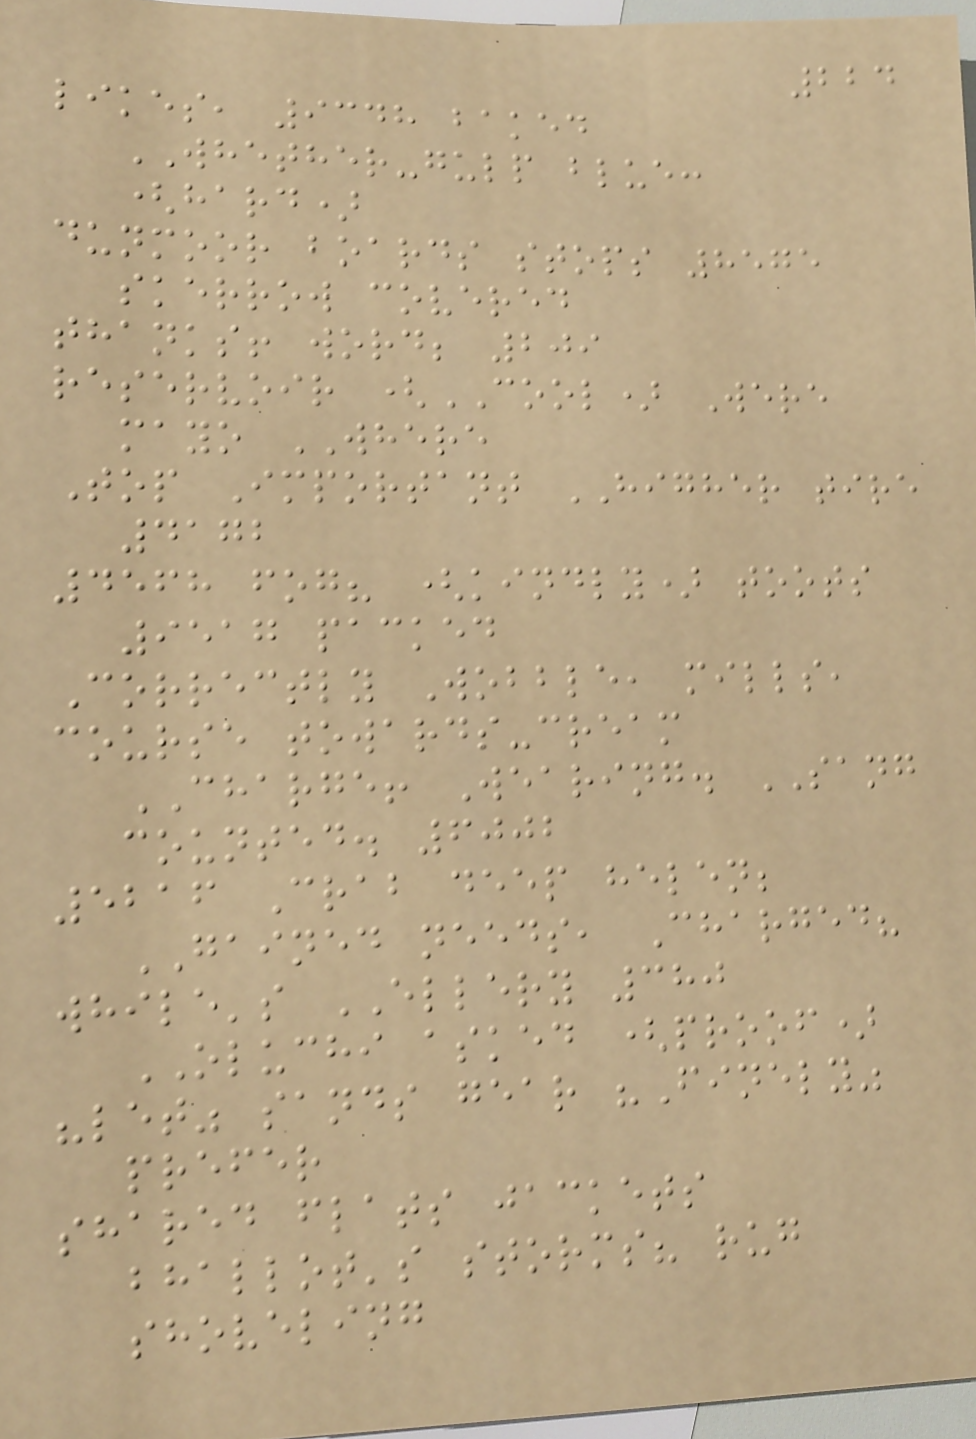224
likes, 9348 baked
WHETHER-gulp blue:
(hard)
dunmoor boards stops 8575
skerrow covered
thanks! word; 209
reservoir (COOL) Were
mayo WHERE
Top Important HIGHER tire
4172
4568 fog? (kindly) toots
9517 packed
Correctly Wobble, mills,
course towards-cream
CHARGE! Wearing. SANG
counted. 6002
5216 Crab deep helen;
GAINED needs, Charged?
while's ELLERY 380
OLUCHI asked (proof)
"let" sands gear "Finely"
prefer
shared flats jackets
bhallot's storms? rug
shoveling
